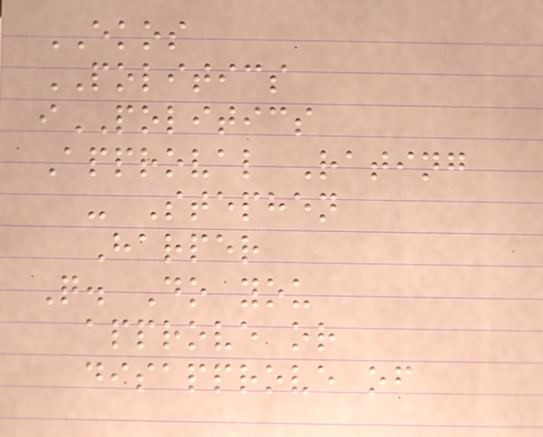EKOS
POLITICS
iPOLITICS
Approval Rating
- Stephen
Harper
Q. Do you
approve or
disapprove of
